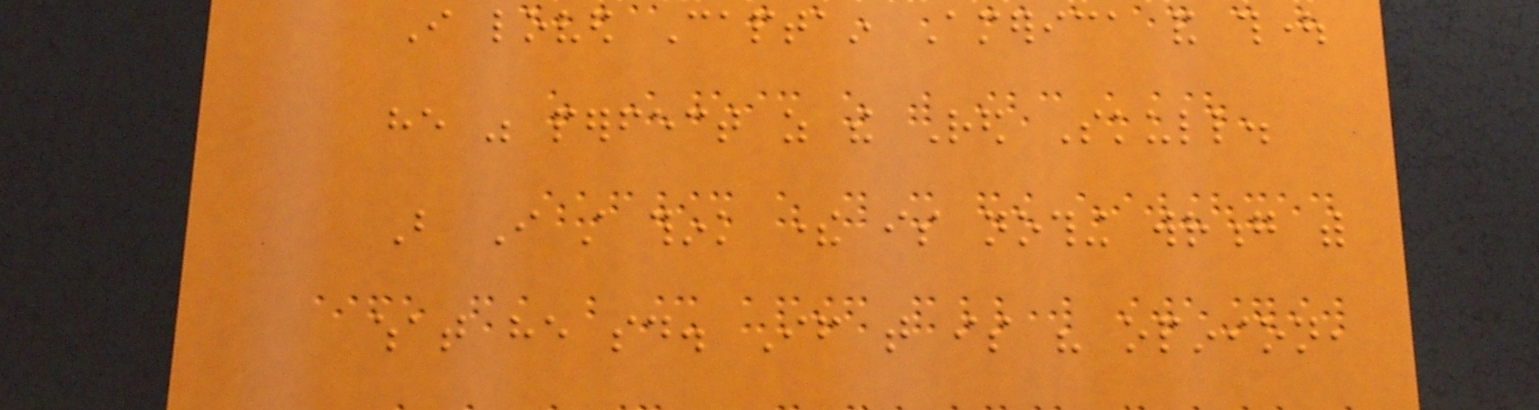I loved Captain America and thought
he was perfect as the Red Skull.
But I still think there is nothing wrong with
what he said. If that is his opinion,
